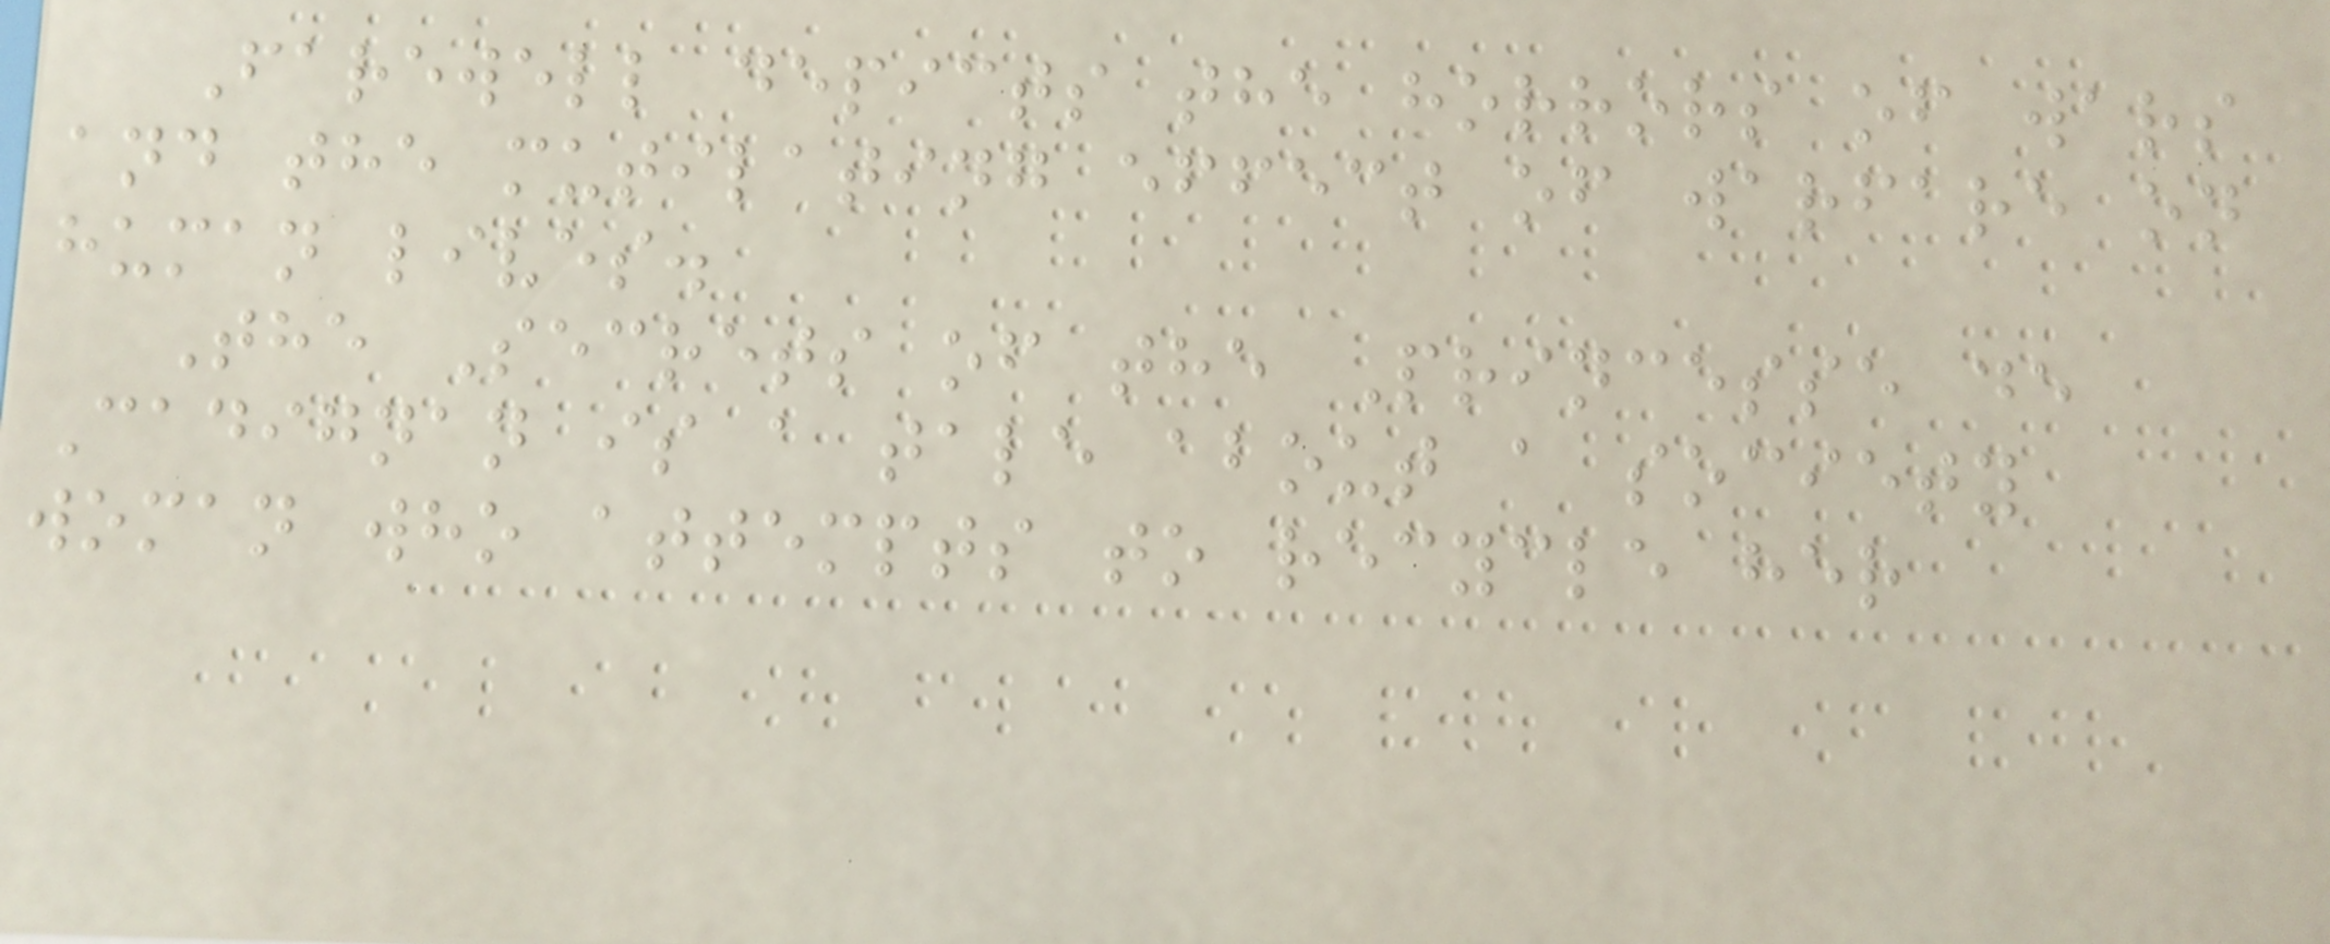Farewell depicts the horrors of wars
and the mutilating effect of warfare on
human lives.
The Secrets of the Princesse de
Cadignan is a tale about a society
woman who attempts to recycle her
